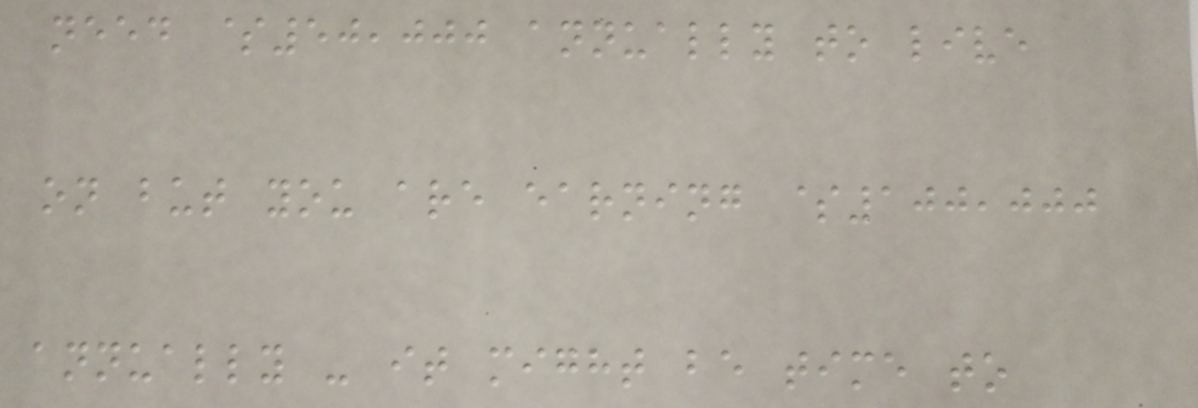need $50,000 annually to live
on but you are earning $100,000
annually - it might be time to
